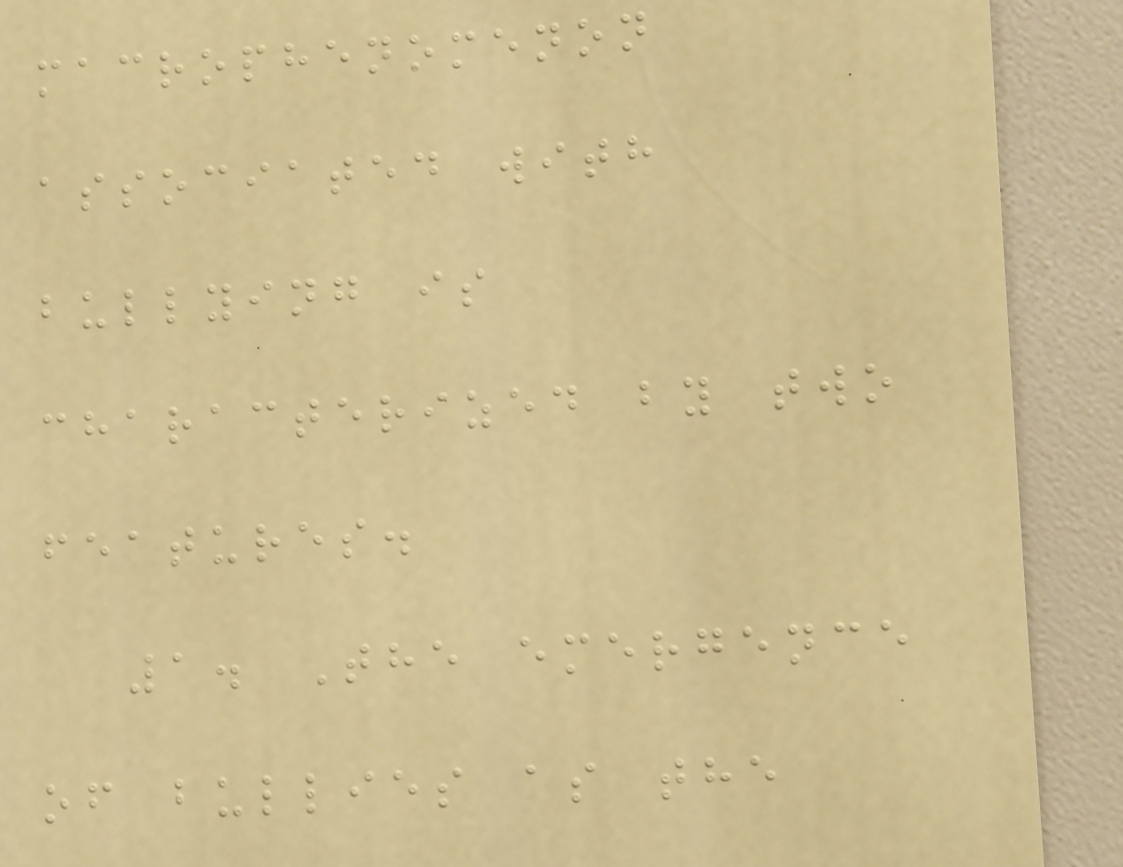macrophenomenon
associated with
bullying is
characterized by two
features.
1. The emergence
of bullies as the
